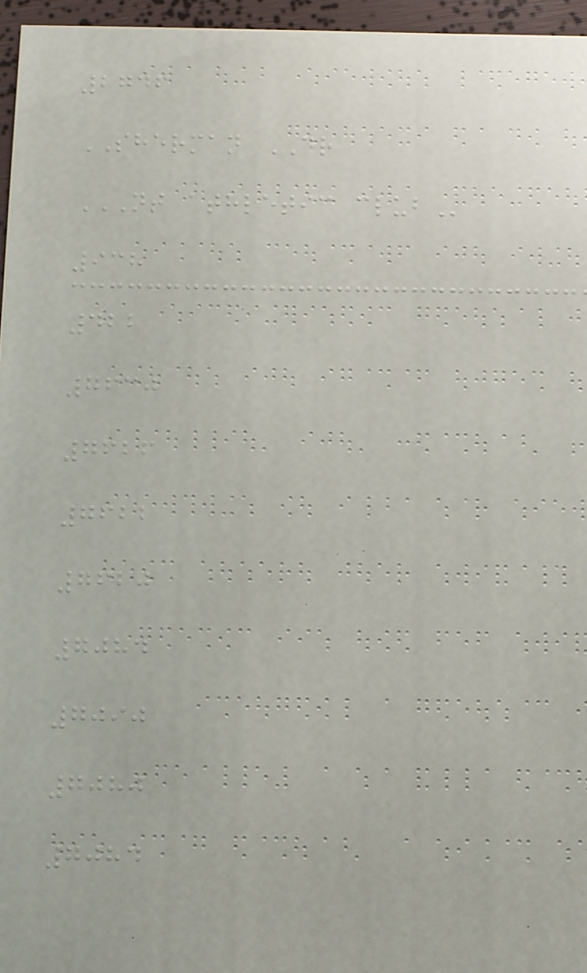2746
SHERMAN DR
NT ATHLETIC CLUB
938
422
7630
7626
7622
7620
7084
7090
7080
7084
